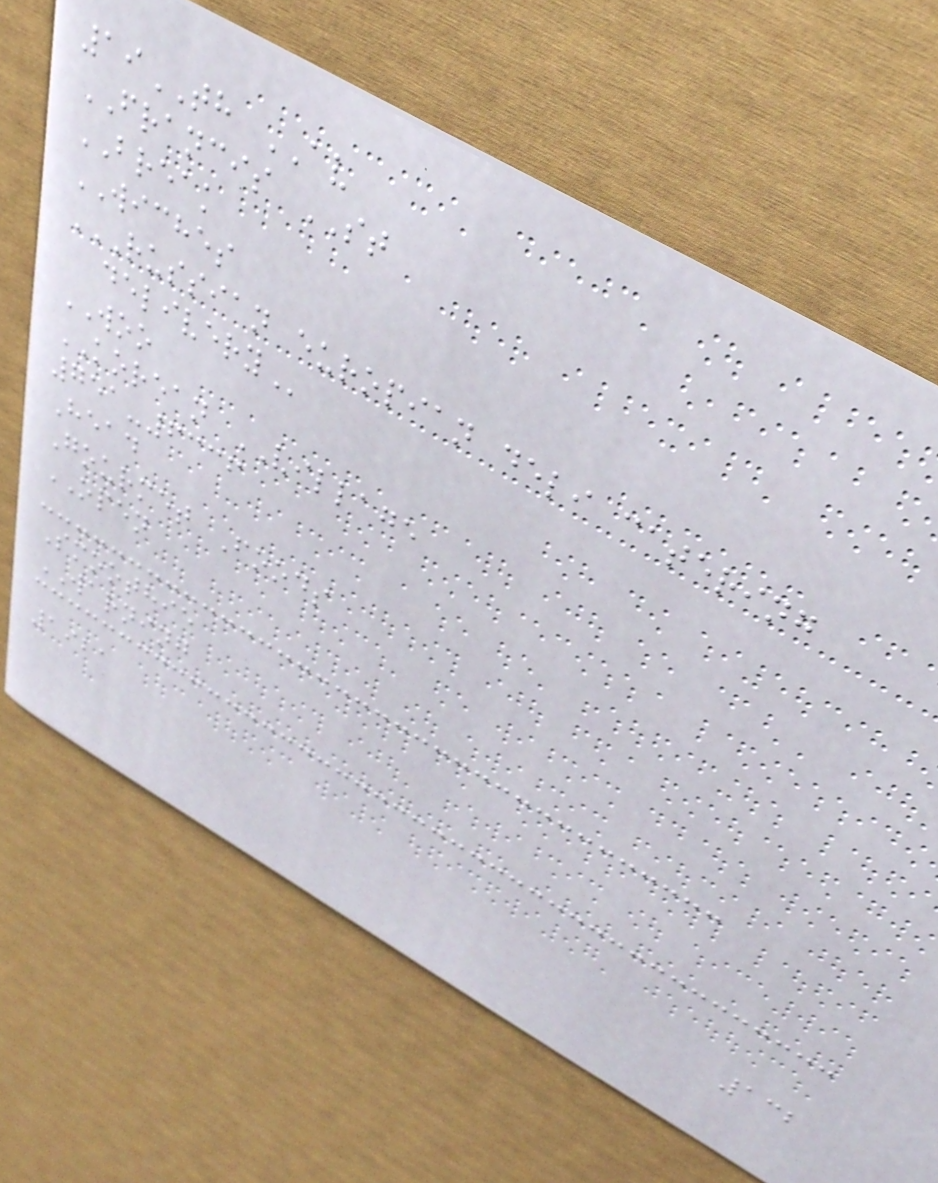19TH AV
FRANCIS ST
BREAK
WICHES
RUSSIAN EUROPIAN DELI CATERING
DELIVERY
WOO
KOREAN VILLAGE
751-6336
Head
Gourmet Foods
OPEN
Smoothie
WARNING
1921
132
